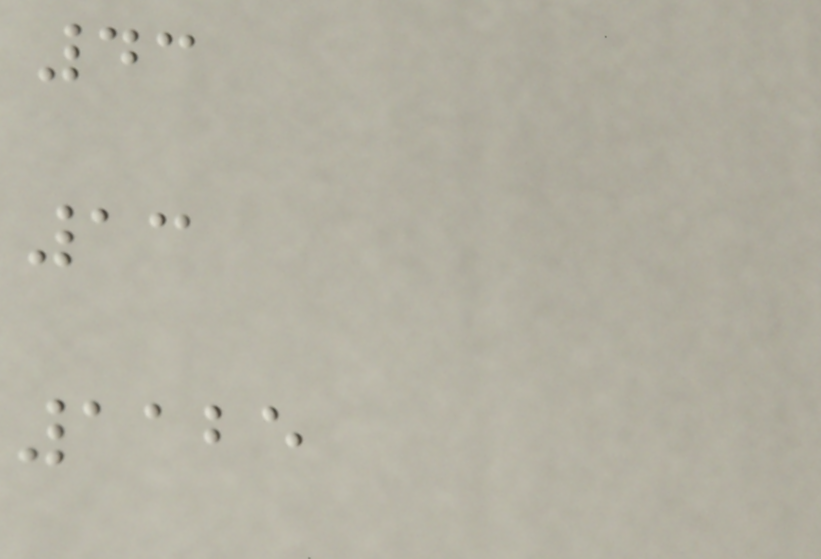43
13
1125
